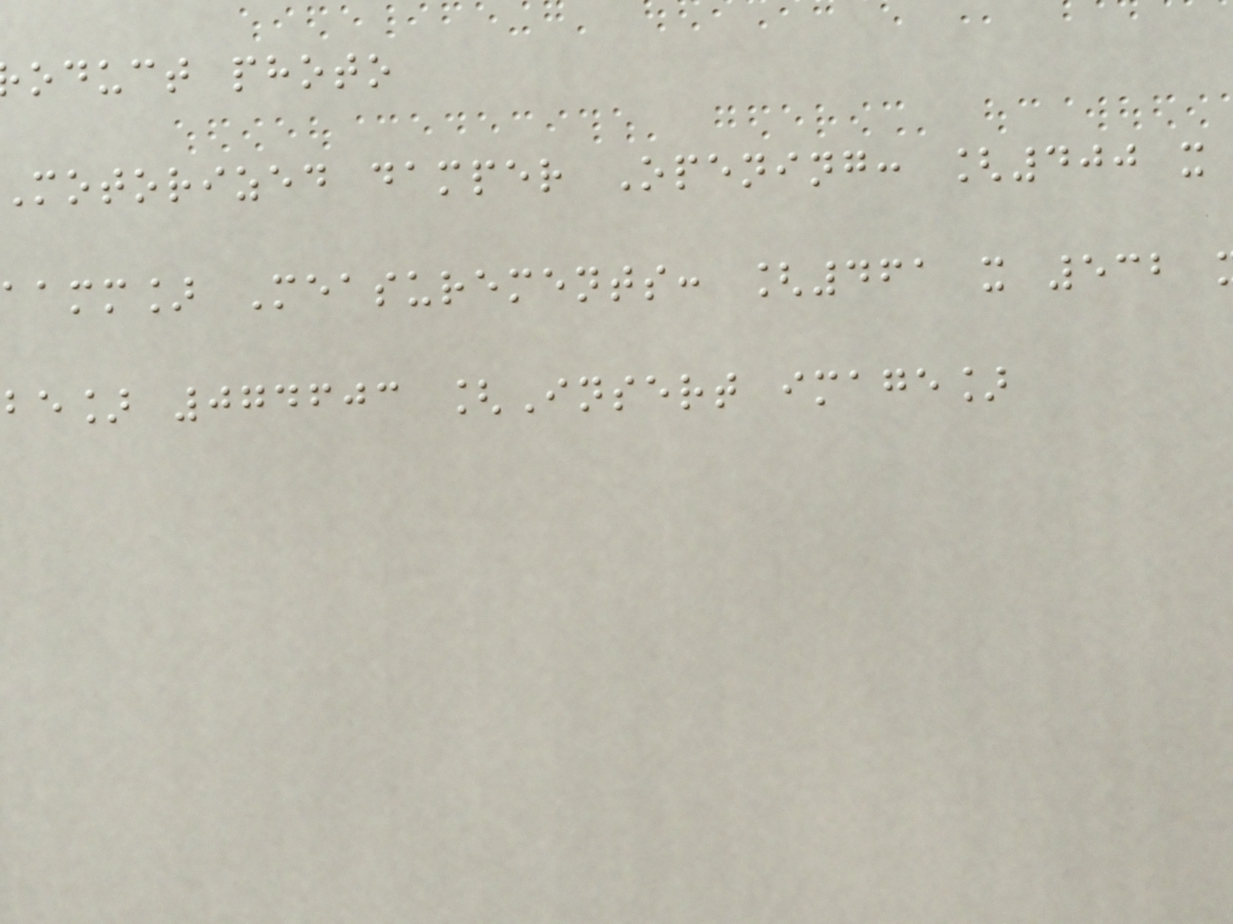oduct photo
motorized damper Opening: [400 x
aamm] Measurements: [461 x 532
be] 074603 [Insert image]
